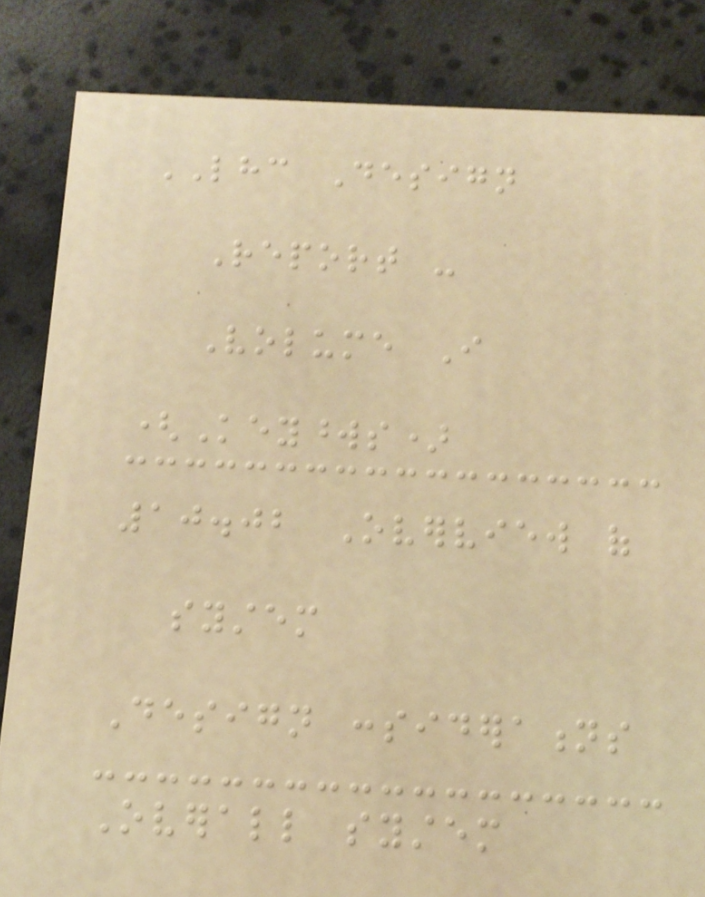LHC Design
Report -
Volume I
(Keywords)
10.02 Overview of
system
Design considerations
Overall system
